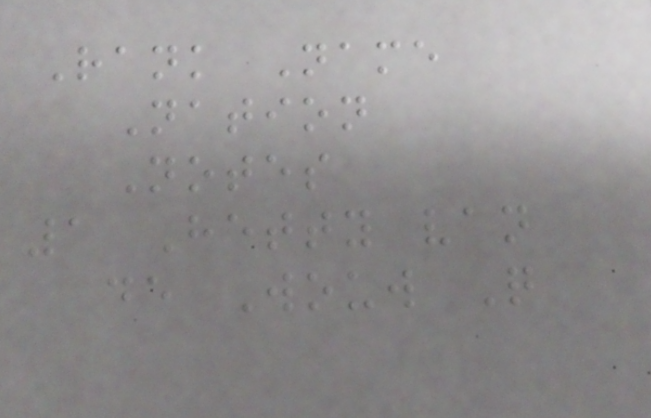Rank Name
Nation
Notes
1 Hetty van
de Wouw Q
